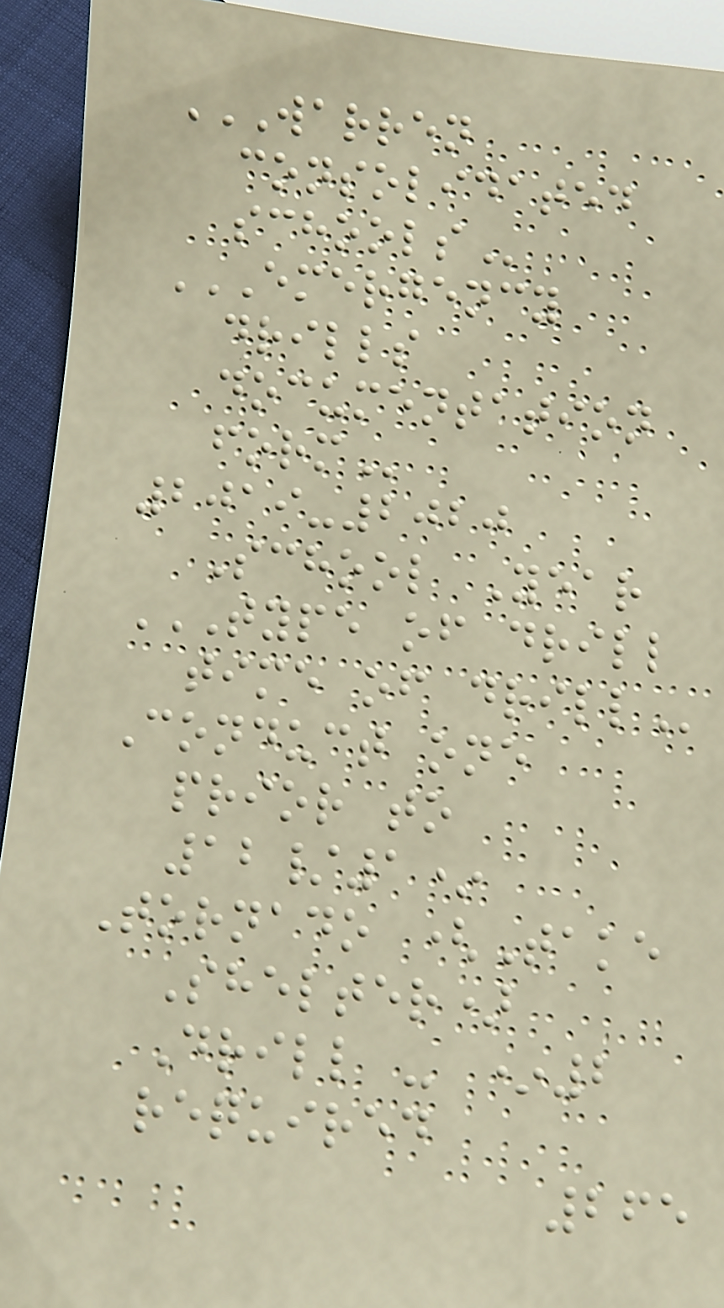WARREN
CONSOLIDATED
SCHOOLS
EMERGENCY
DRILLS
DOCUMENTATION
FORM
2019-2020
School Year
TYPE OF DRILL
TIME OF DRILL
Conduct one
prior to
12/1*
Tornado (Take
Shelter)
Drill - *2
required
265
